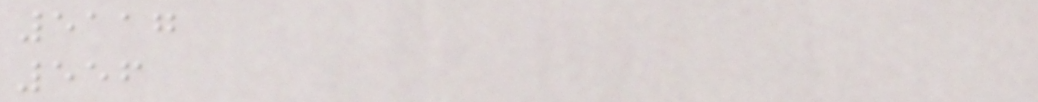5117
556
